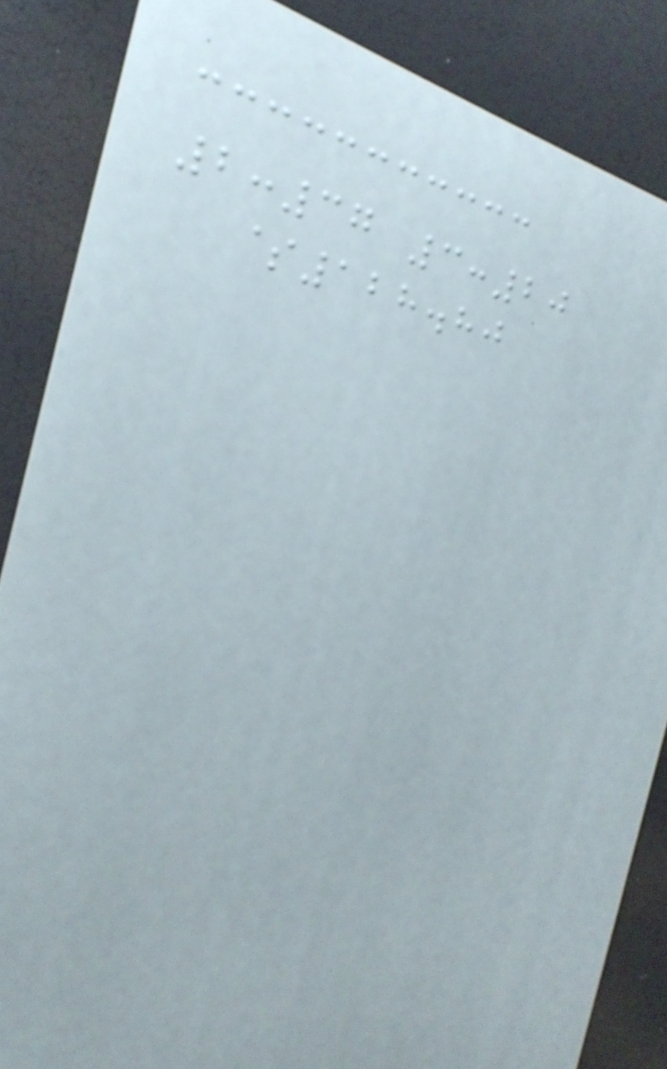2:37 3:20
$128.80
